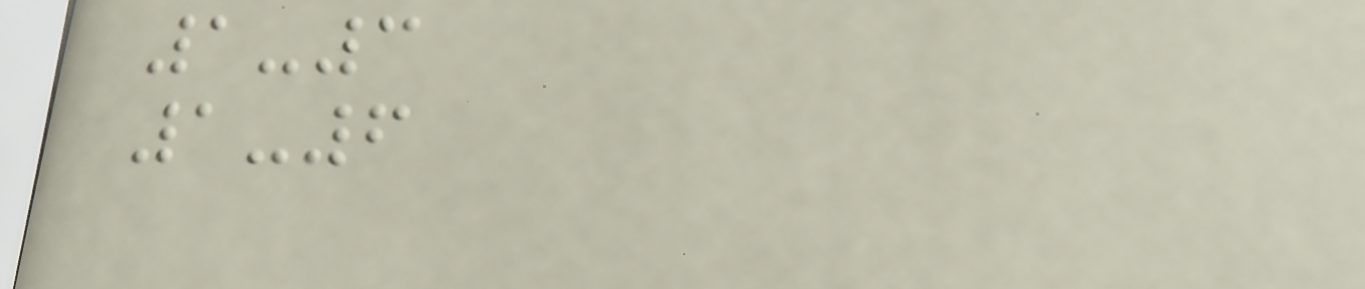1-3
1-6
